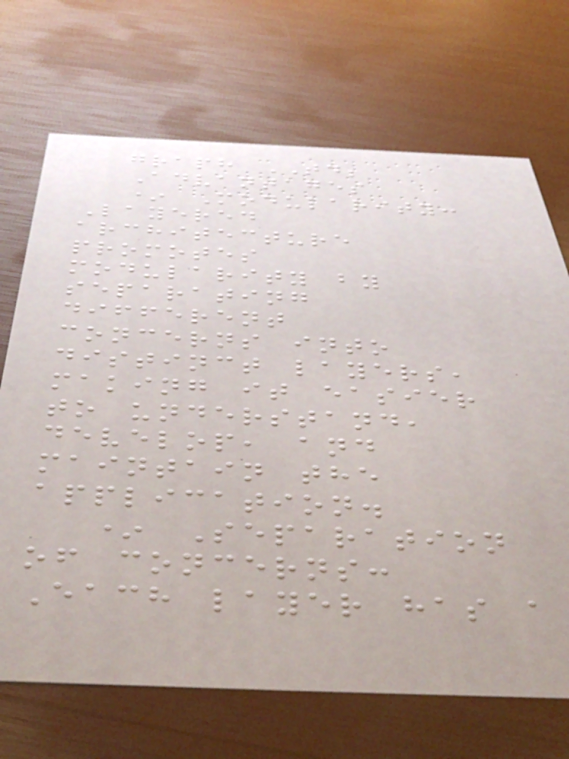graph TD;
Advantages
* Modularity:
Layered
architecture
promotes
modularity by
separating
different
concerns into
distinct layers,
making it easier
to understand,
develop, and
maintain the
application.
* Separation
of concerns:
Each layer has a
